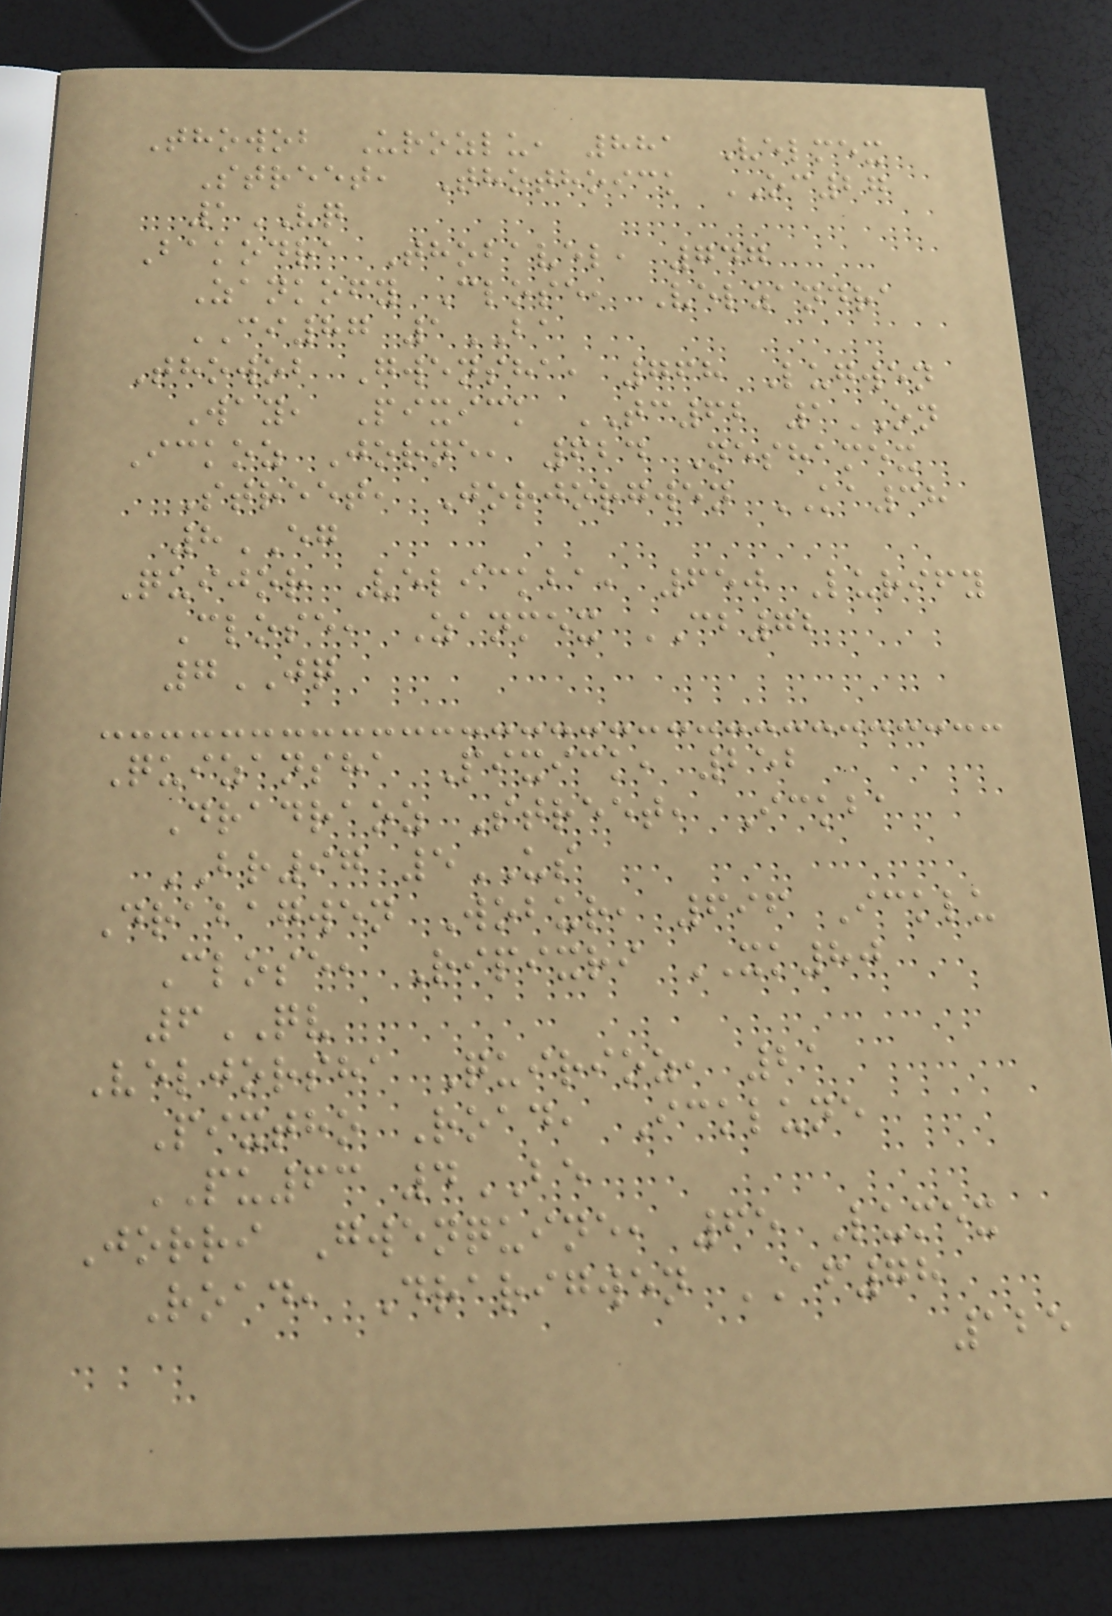Thowob Urozlu, 881 Velmex
Street, Thothoick OC27
1VQ
Bakodra Thobavel, 747
Zankofy Close, Velzandra
CI87 1BA
Thowob Gwensha, 768 Lugwen
Way, Pixick TC62 1ON
Ickoz Jorne, 624 Neshamex
Street, Jorjorgwen KA38
8EG
Quijor Velickba, 650 Lurify
Close, Zanmex CB72
7JQ
Quizansha Pixick, 252
Dradraoz Street, Ickba
BR97 5US
Drabagwen Wobur, 696 Icklu
Close, Ripixri XK80
6QV
Veljorsha Quirioz, 21
Pixtho Road, Icklune
PU63 4BE
Jorri Gwenquine, 65 Lumex
Road, Drarigwen AF78
125
